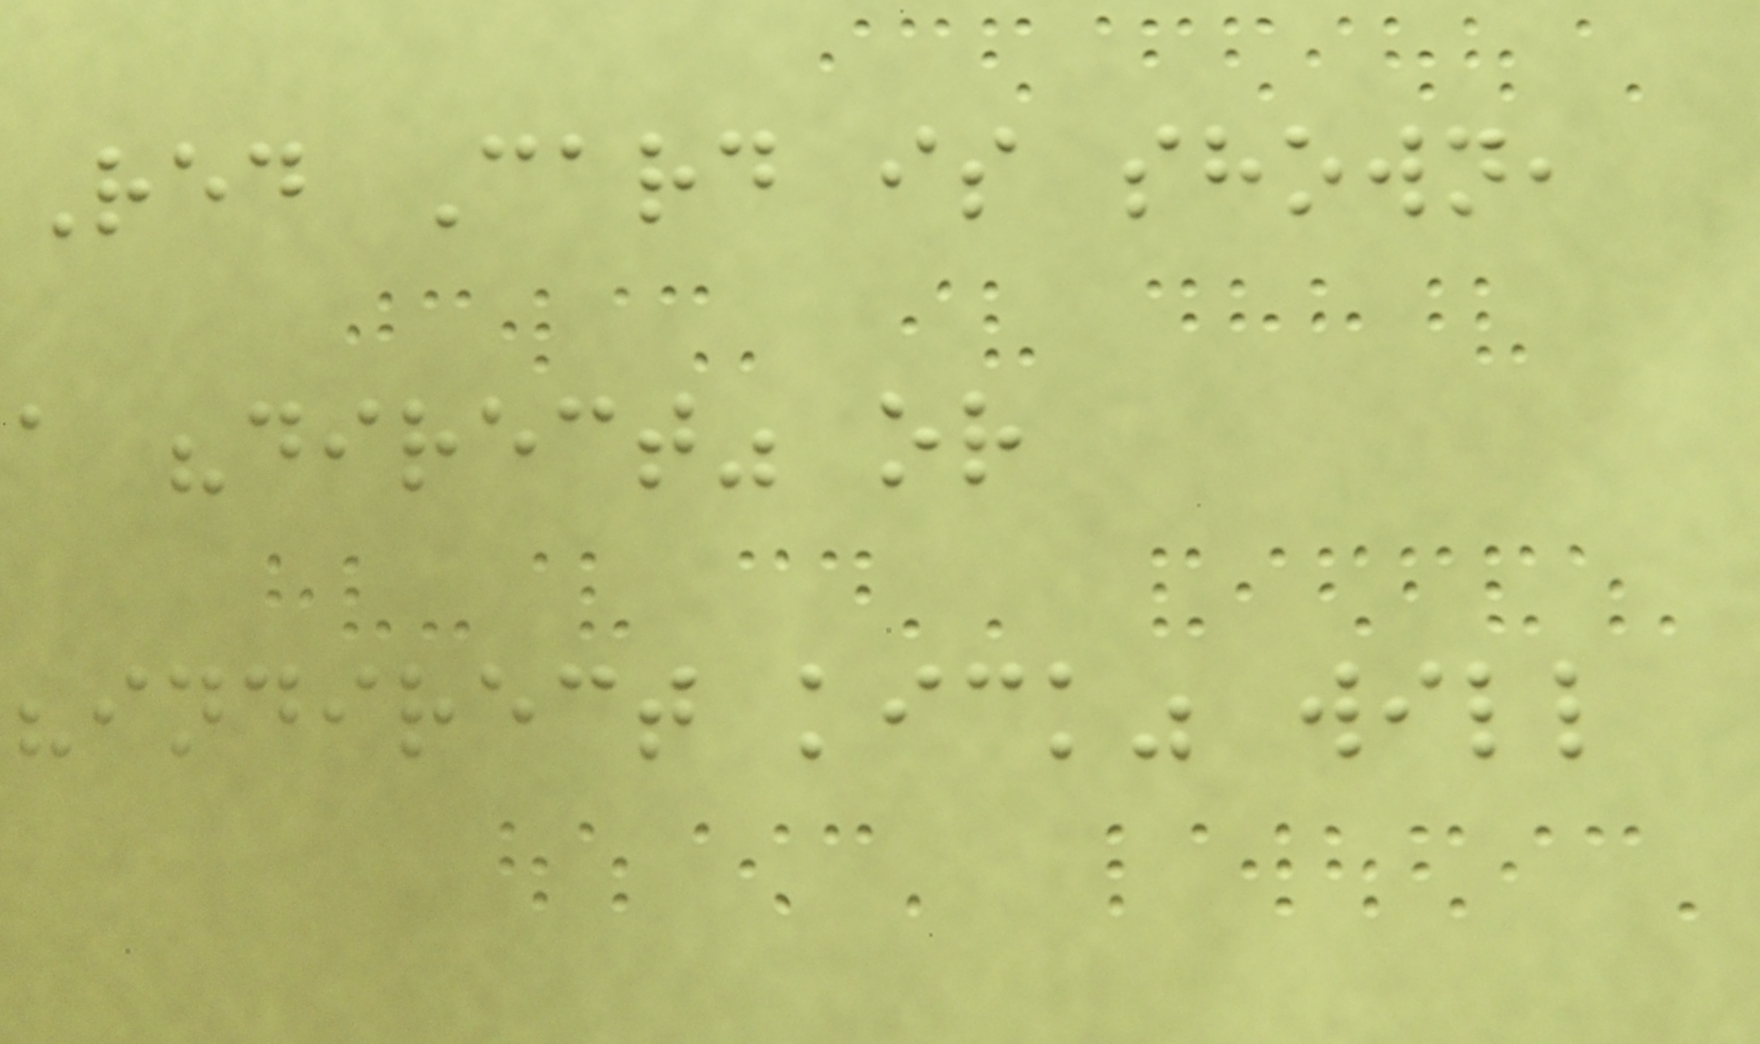Red Card is shown,
a "direct" or
"indirect kick" will
